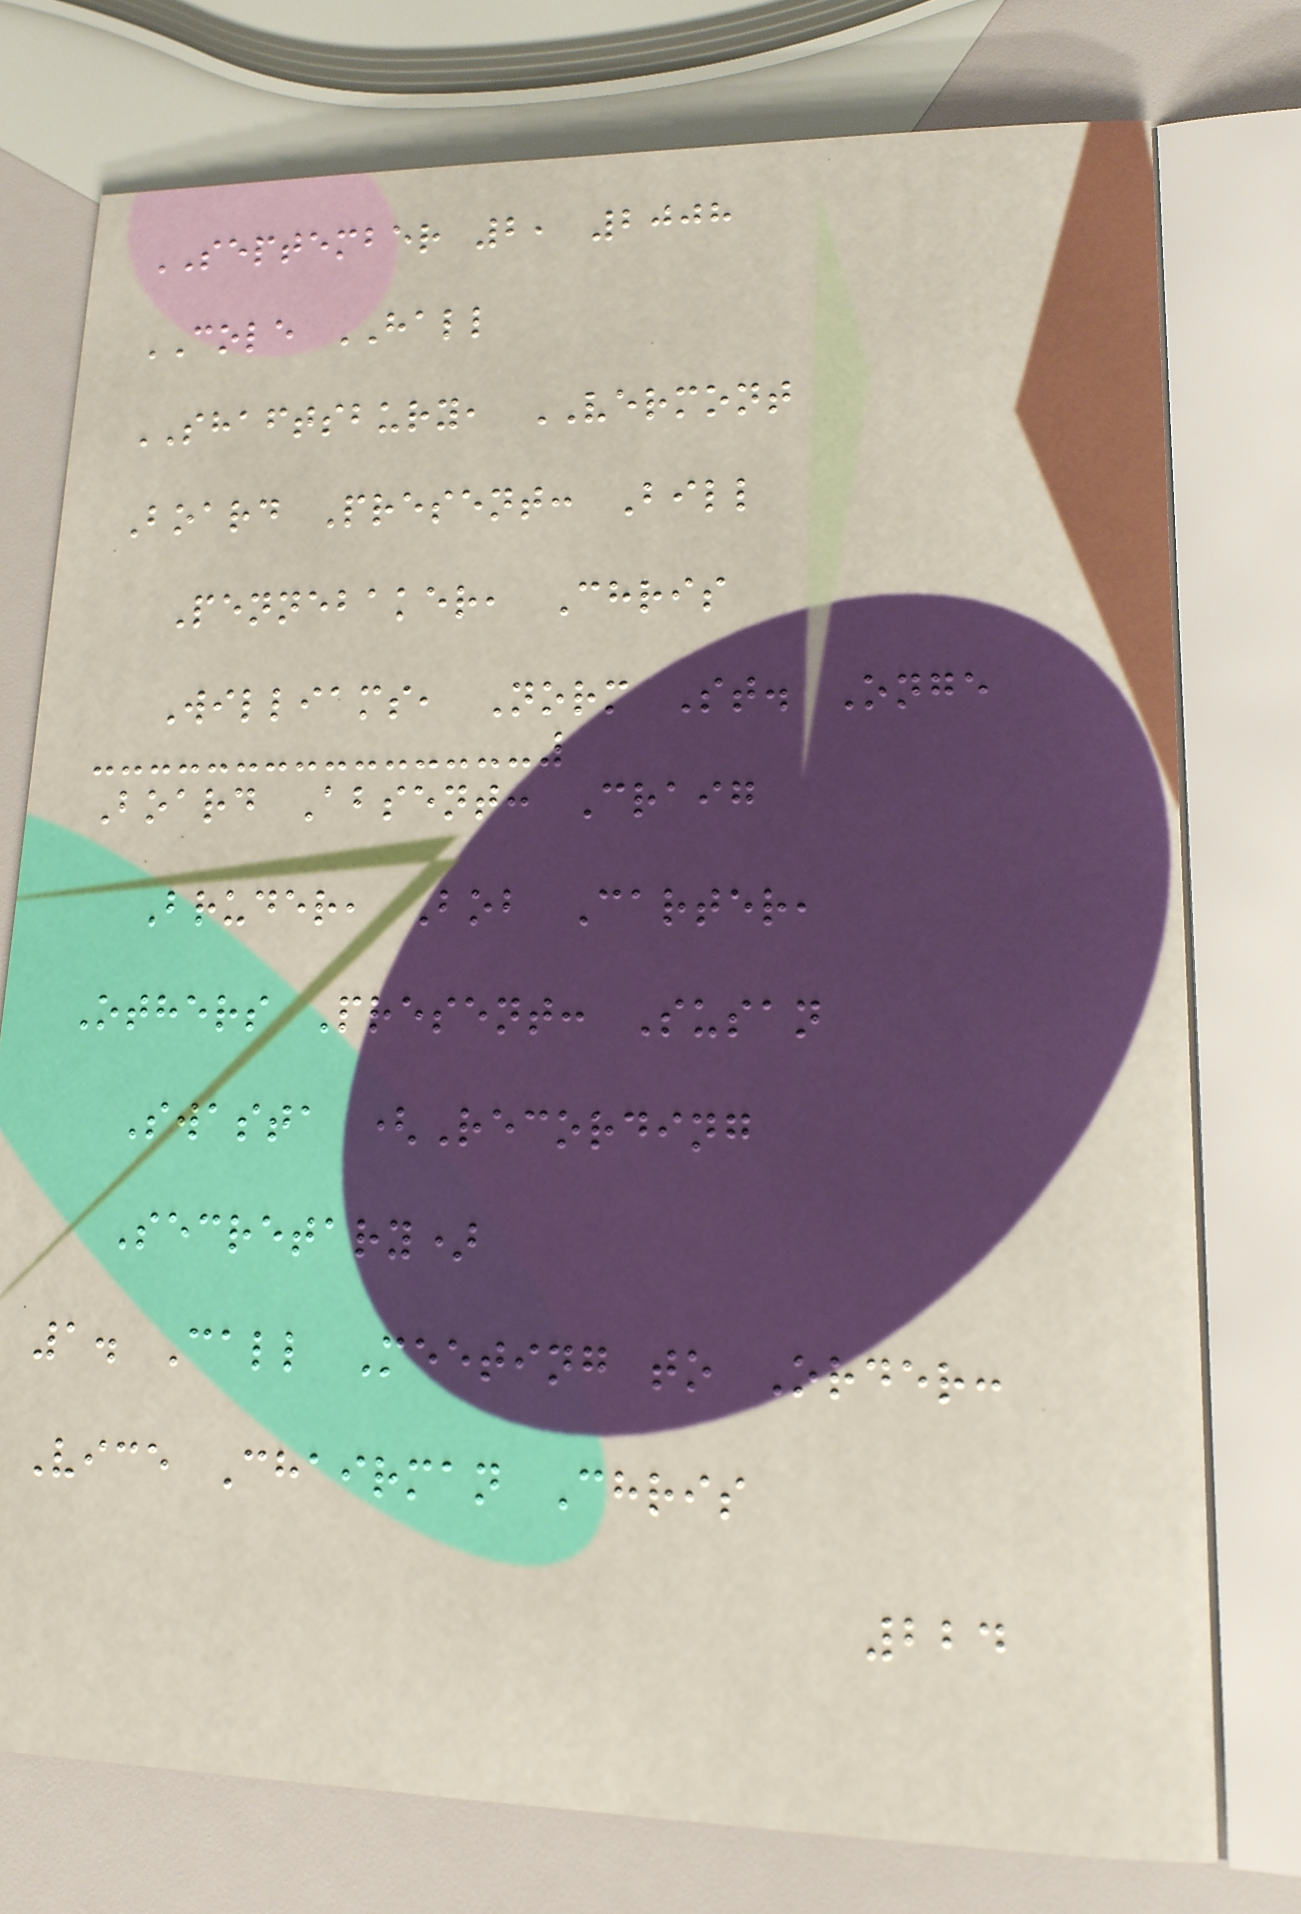SEPTEMBER 2, 2008
COLE HALL
SHAFTSBURY, VERMONT
Board Present: Bill
Pennebaker, Chris
Williams, Norm St. Onge
Board Absent: Craig
Bruder, Bob Carter,
Others Present: Susan
Swasta (Recording
Secretary)
1. Call Meeting to Order:
Vice Chairman Chris
224
